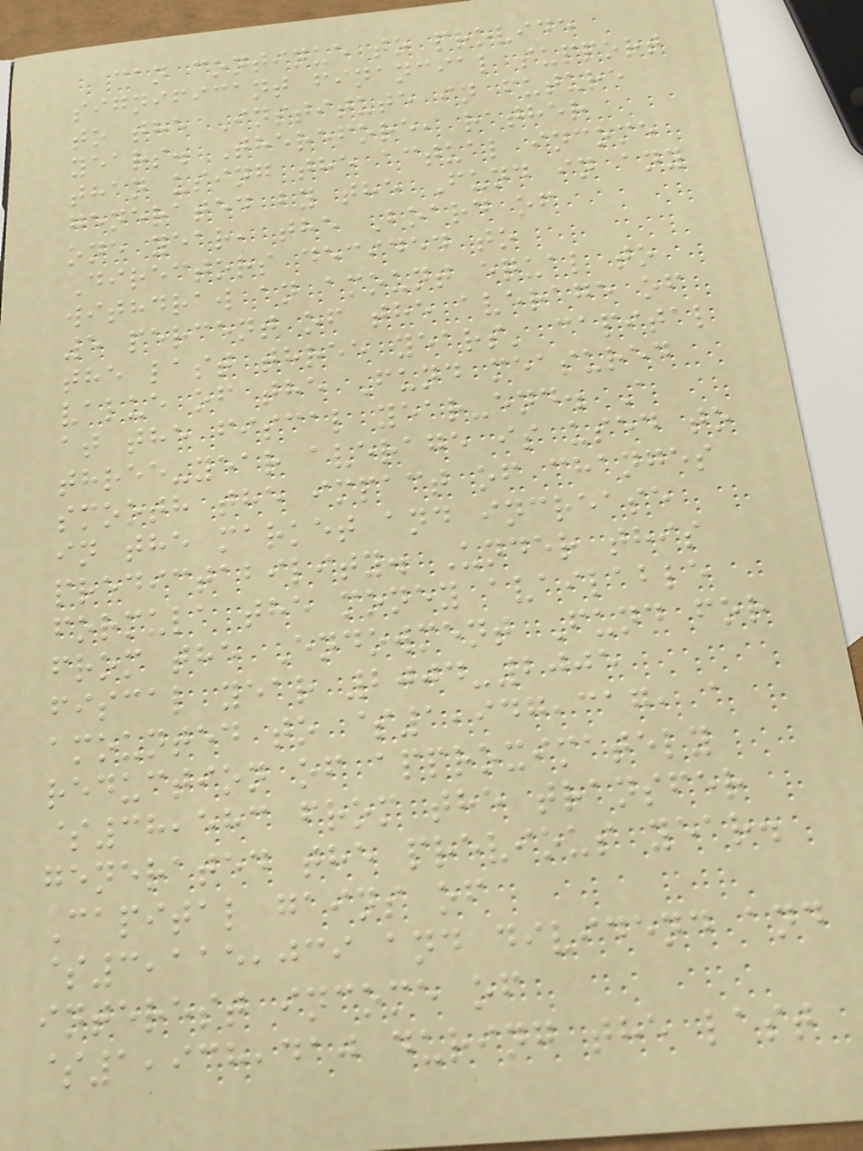can continue to provide
significant financial support
to the Institute in future
years. Therefore, rather
than using the actual income
generated by the Fund in any
one year, the Board of
Directors decided to
withdraw an amount equal to
5 percent of the average of
the last three years' capital
value of the Fund measured
at the fiscal year-end. A
three-year average is used to
smooth the impact of changes
in the market and increase
predictability. Under this
formula the money available
from the Endowment Fund for
fiscal year 2004-2005
amounted to $1,947,317, a
reduction of approximately
$38,583 from the transfer
generated the previous year.
Capital gains of
$3,115,039 and dividend and
interest income of
$1,938,410 during the last
